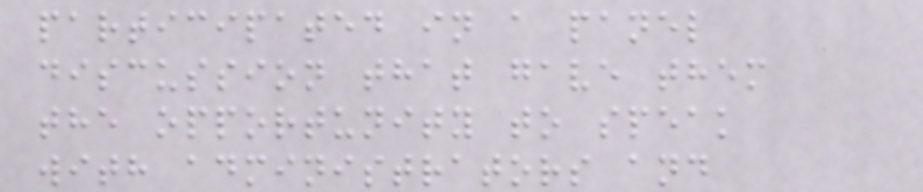participated in a panel
discussion that gave them
the opportunity to speak
with administrators and
